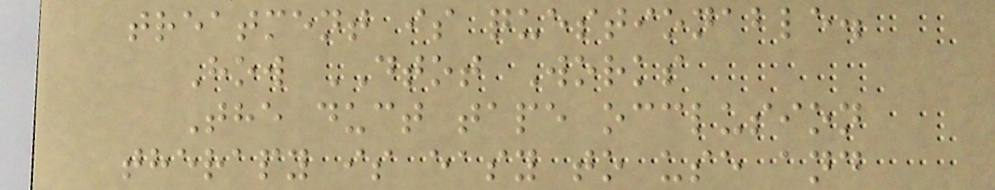treatment is questionable.
How DTOT Works
The duct tape occlusion
therapy is easy to use and
